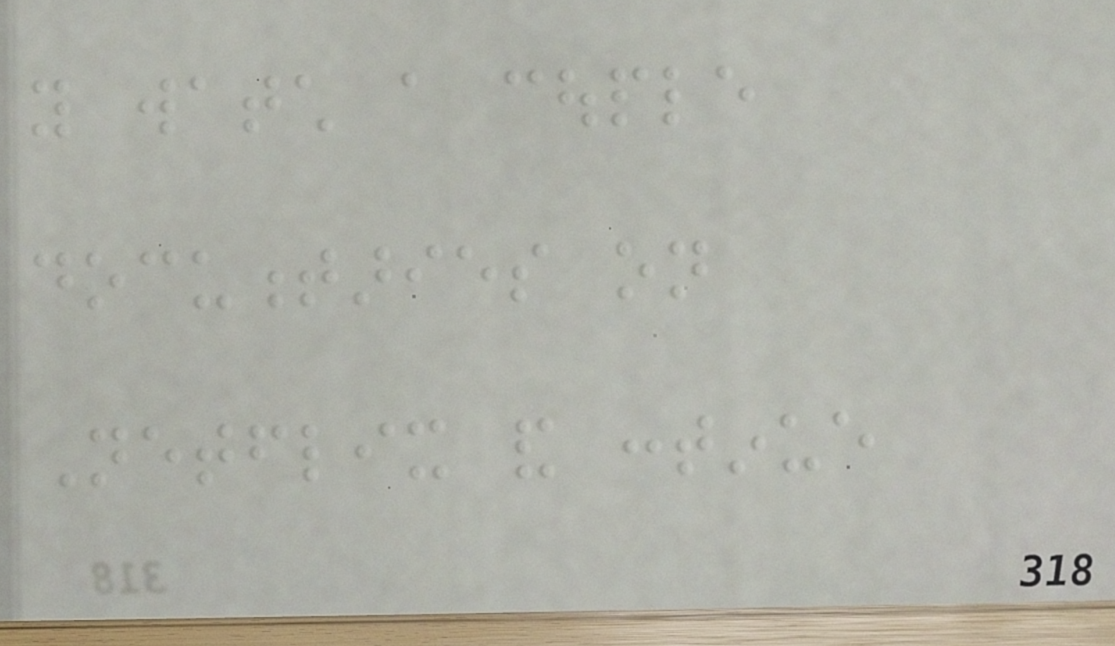you watch a couple
documentaries on
Netflix and continue
